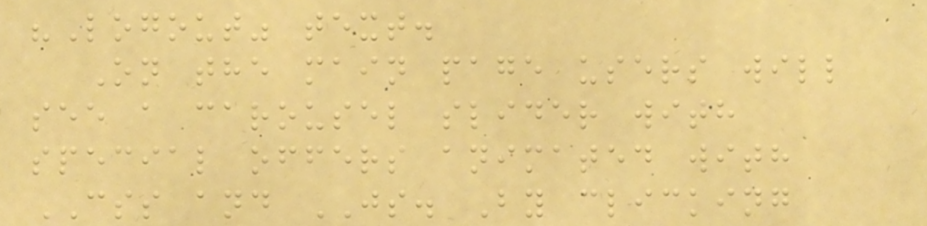"Logout" text.
On the main page users will
see a carousel slider with
special offers animated with
CSS and JS. By clicking
